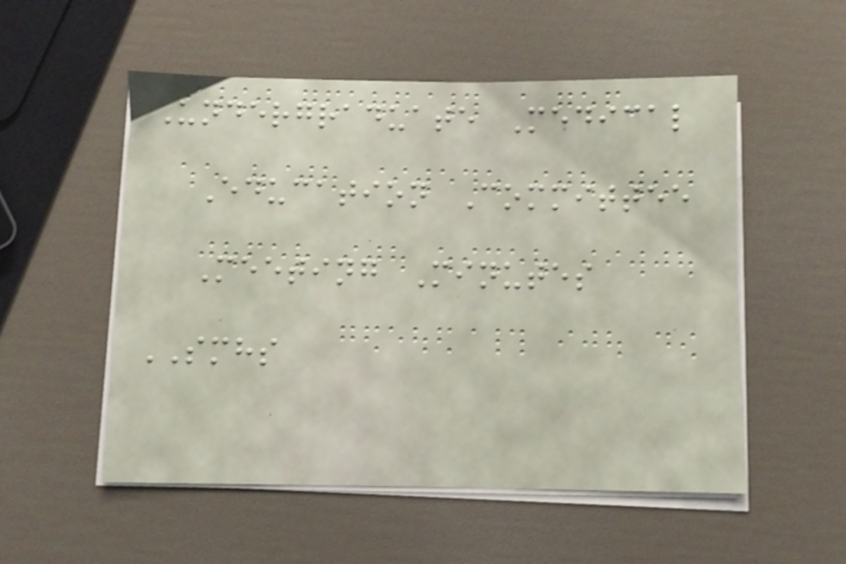Undergraduate Medical
Education Committee
Meeting Minutes
SMHS
